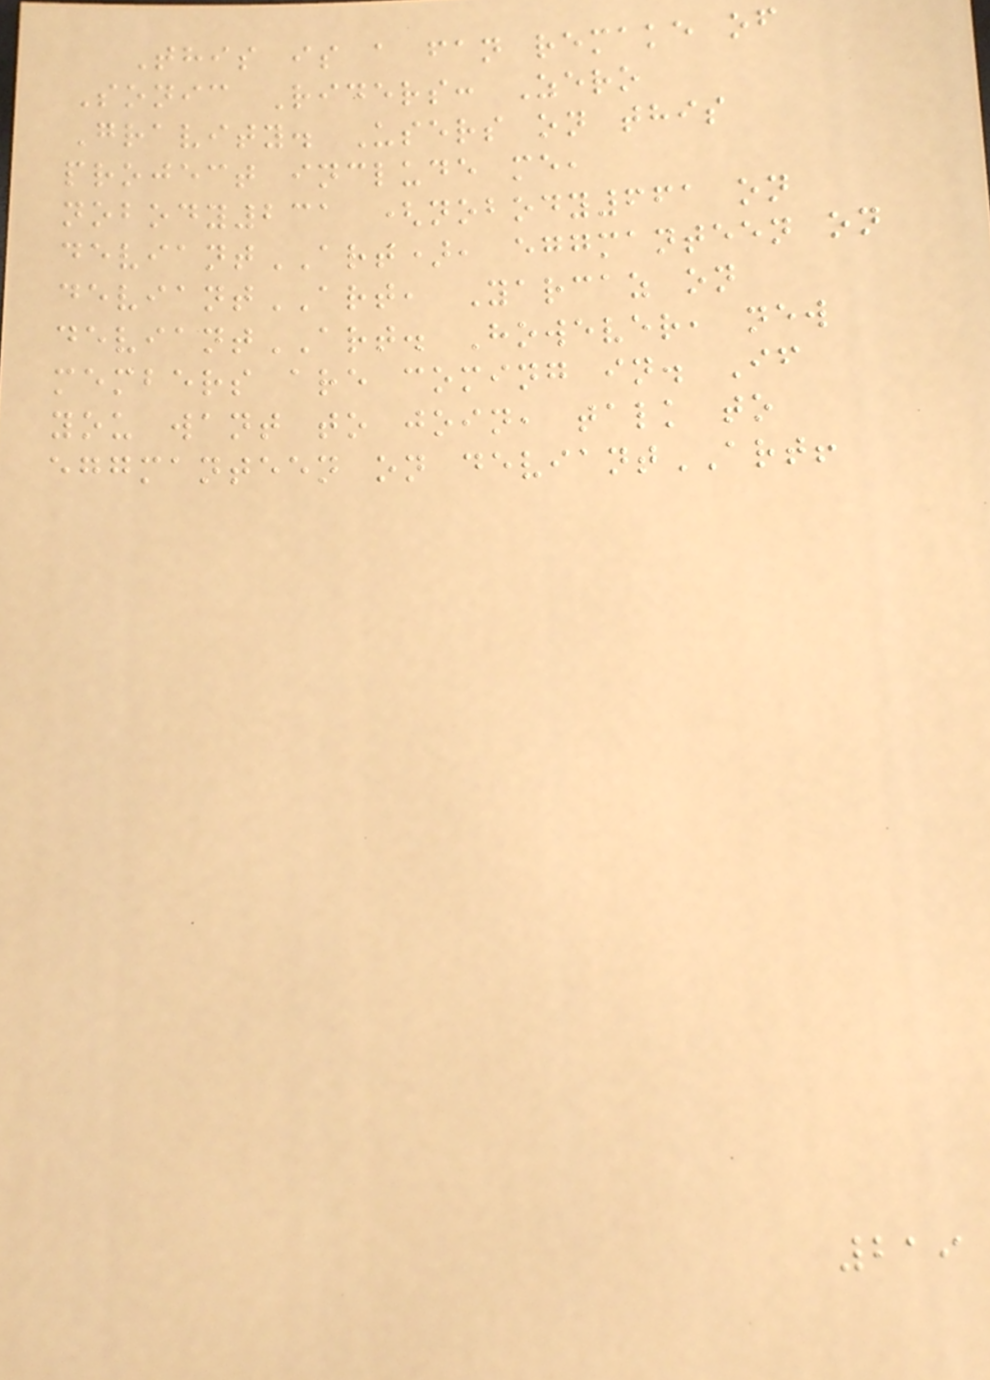This is a fan remake of
Sonic Riders: Zero
Gravity. Users on this
project include me,
nobody231 (nobody661 on
deviantART), eggmanteen on
deviantART, Yarcaz on
deviantART. However, new
members are coming in. If
you want to join, talk to
eggmanteen on deviantART!
219
